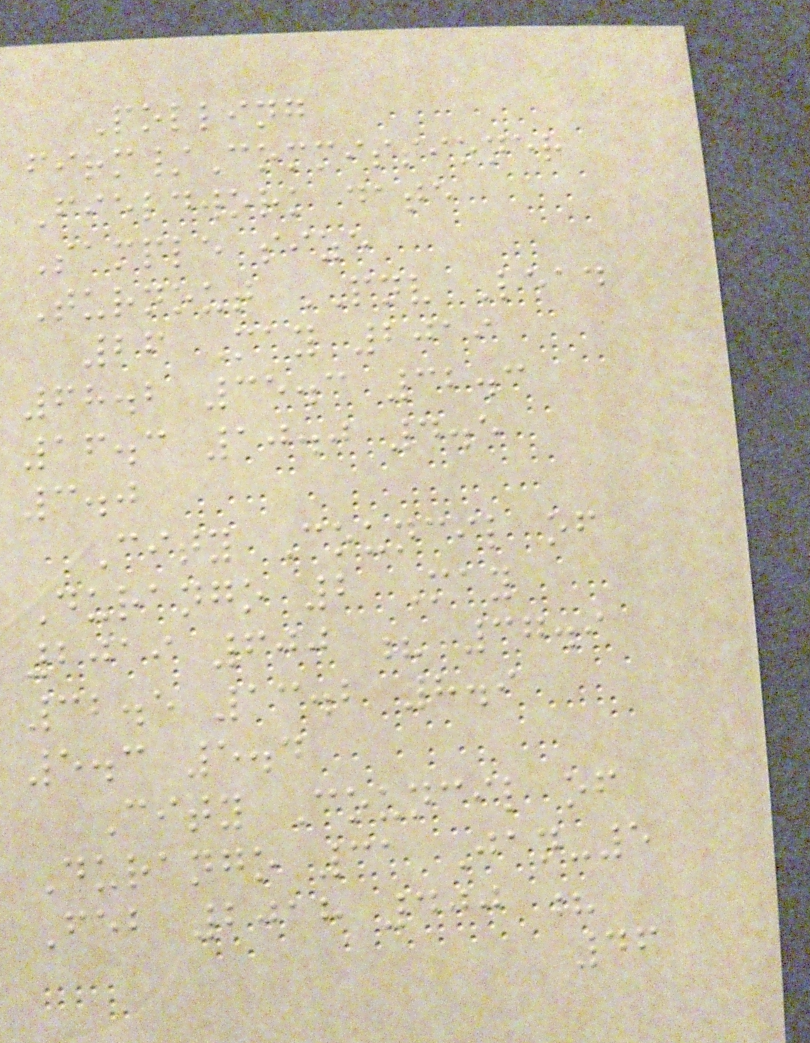Polling
firm/Commissioner
Fieldwork date
Sample size
Turnout PNV Lead
26 May 2019
68.2 35.3 32.3
16.3 10.0 4.5
3.0
City Council of
Durango 2 May
2019 600 ? 37.9
32.5 13.2 8.9
5.3 5.4
City Council of
Durango 31 Jan-5
Feb 2018 400 ?
46
